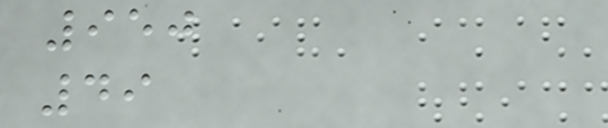950
49
